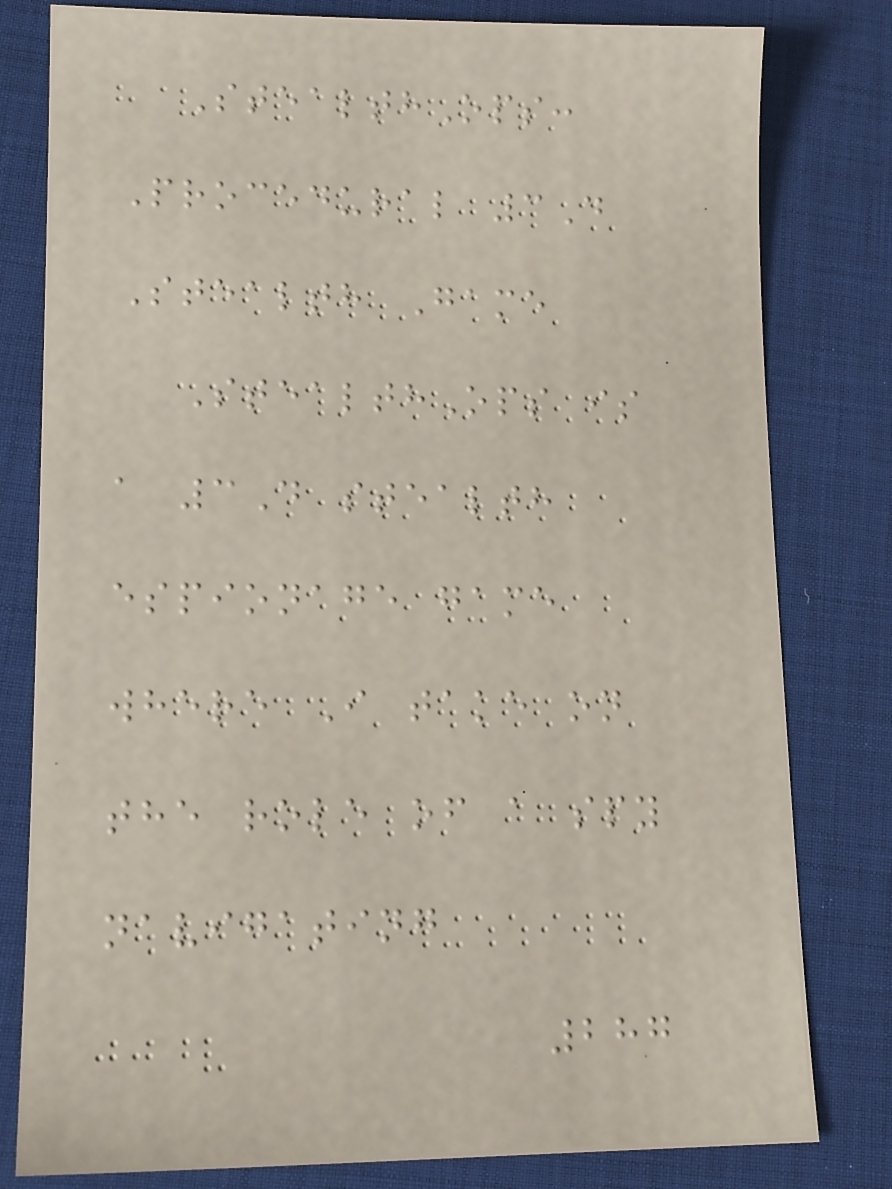StealthOps:
Procedural 3D
Stealth Game
StealthOps is
a 3D stealth
espionage game
where I take on
the role of a spy
navigating
287
